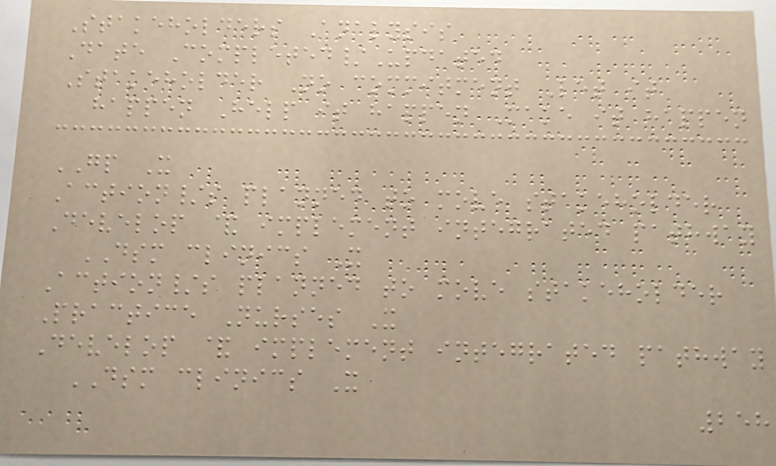Stakeholders Analysis
Date Completed/Updated
Stakeholder No commitment Let it
happen Help it happen Make it happen
GP X
Action/s planned to move stakeholder
Develop & implement integrated pathway
DSM clinics X
Action/s planned to move stakeholder
Practice Nurses X
Develop & implement integrated pathway
DSM clinics X
258
